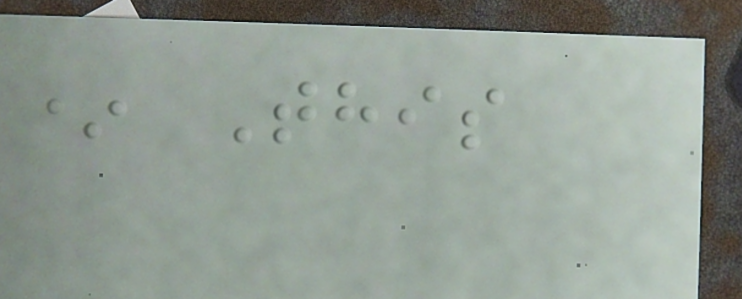* This
